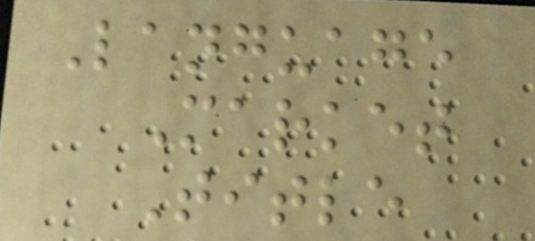Language
Market
Title
